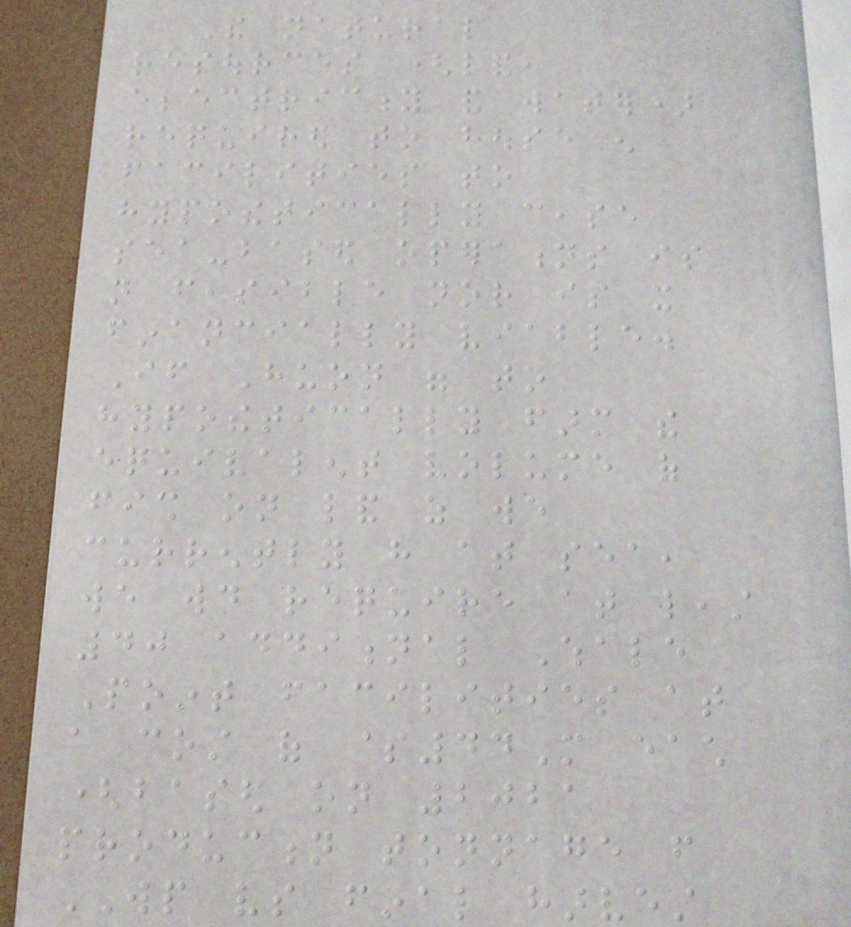The natural
resources (land,
electricity and water)
required to house enough
facilities to
hypothetically cease
sea-based operations is
not feasible nor is it
financially viable.
If Huon were to
hypothetically farm the
equivalent volume of
fish on land as we
currently have at sea,
we would require at least
40 additional Whale
Point facilities at
a cost of $44M each
(based on 2021
production tonnage from
WP vs final harvest
